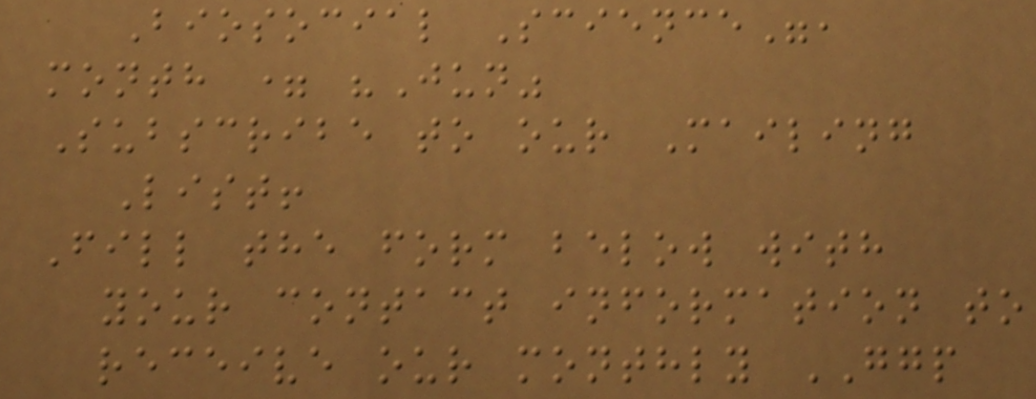Biosocial Science",
month = "Jun"
Subscribe to our Mailing
List!
Fill the form below with
your contact information to
receive our monthly GGP
